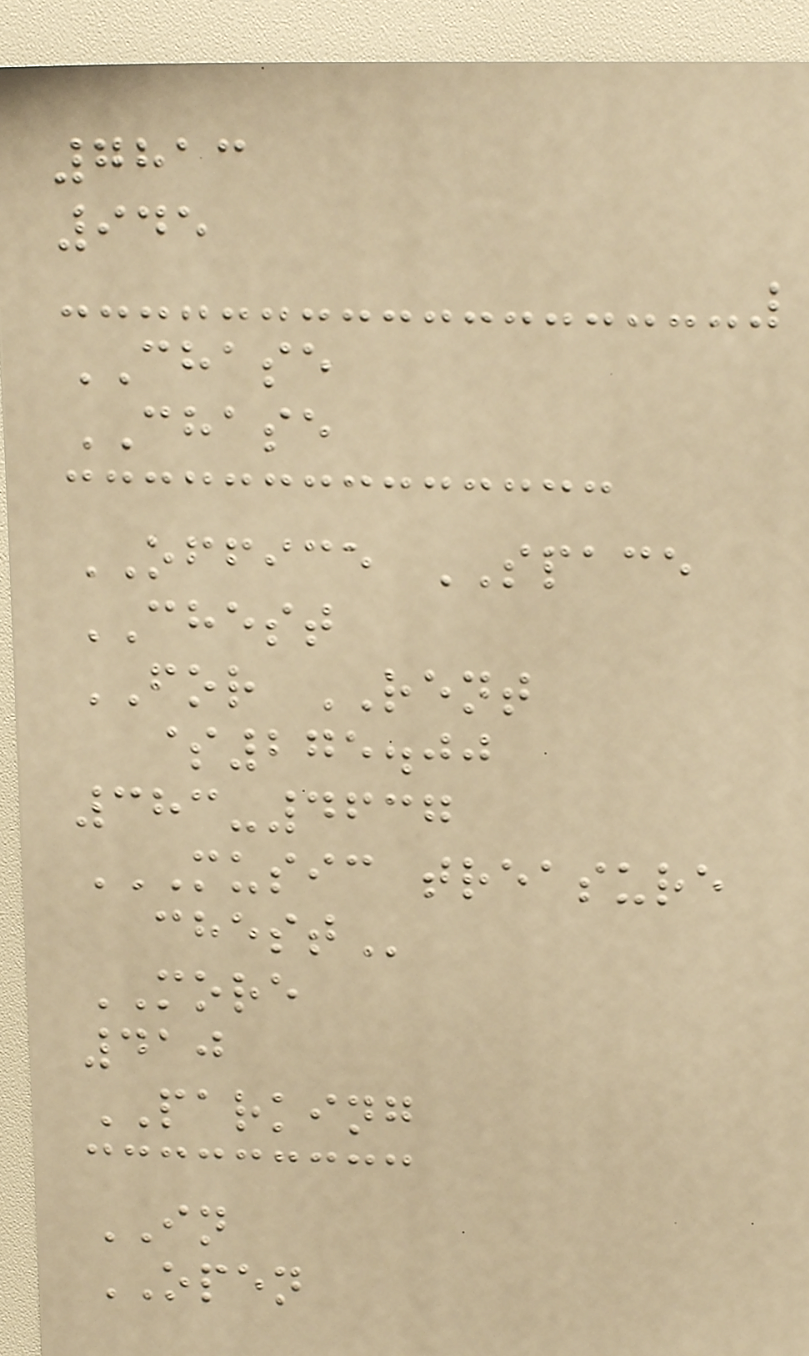7813
945
CHASE
CHASE
OFFICE SPACE
CHEST
FOR RENT
$275.00
383-4637
MUSIC TREASURE
CHEST
MORE
410
PARKING
IN
OPEN
